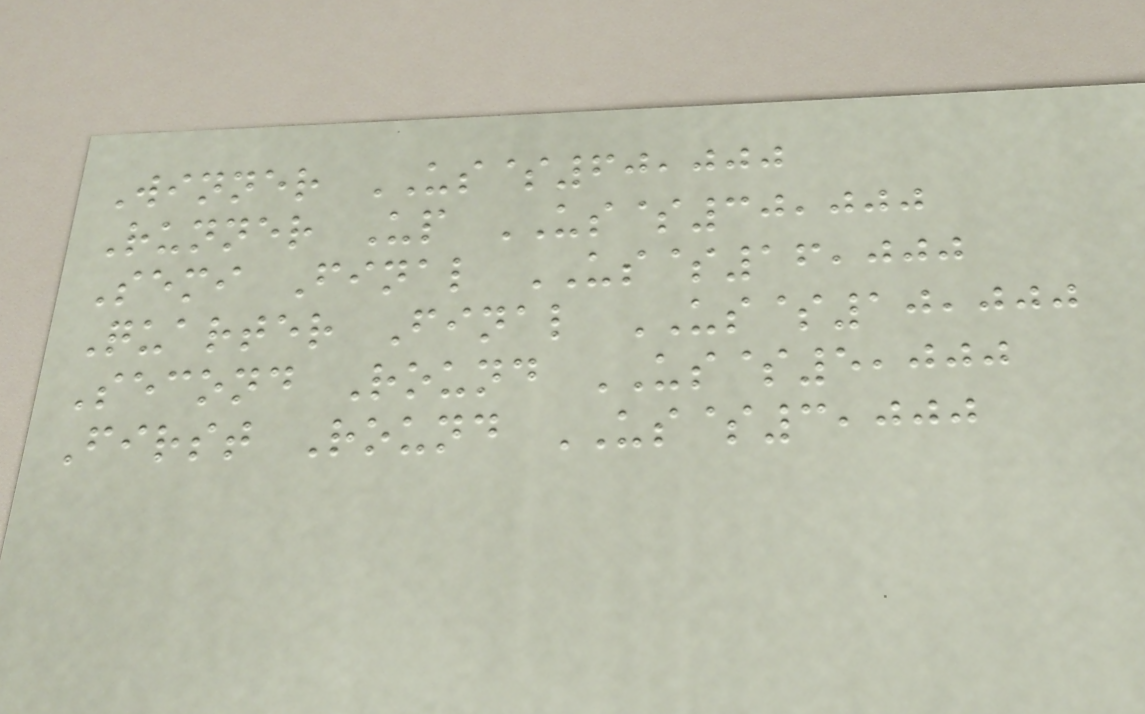Winner US$60,000
Runner Up US$30,000
Semi Final US$16,000
Quarter Final US$10,000
Second Round US$5,000
First Round US$3,000
